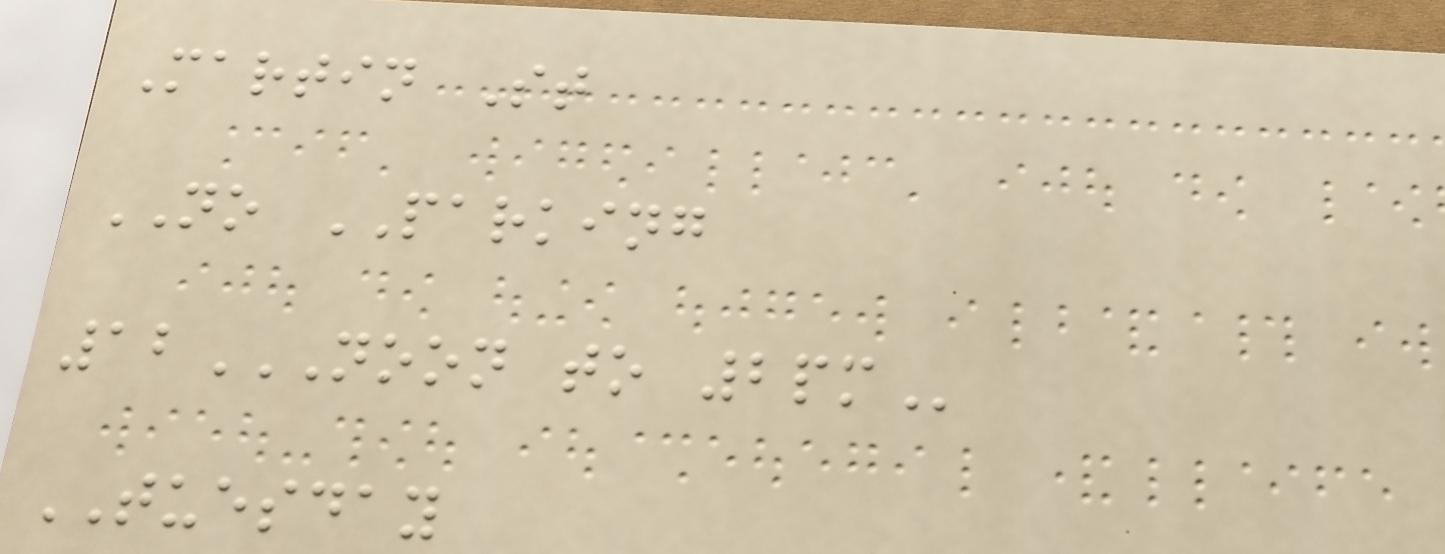Martin St
NO PARKING
12NOON TO 2PM
TUESDAY
